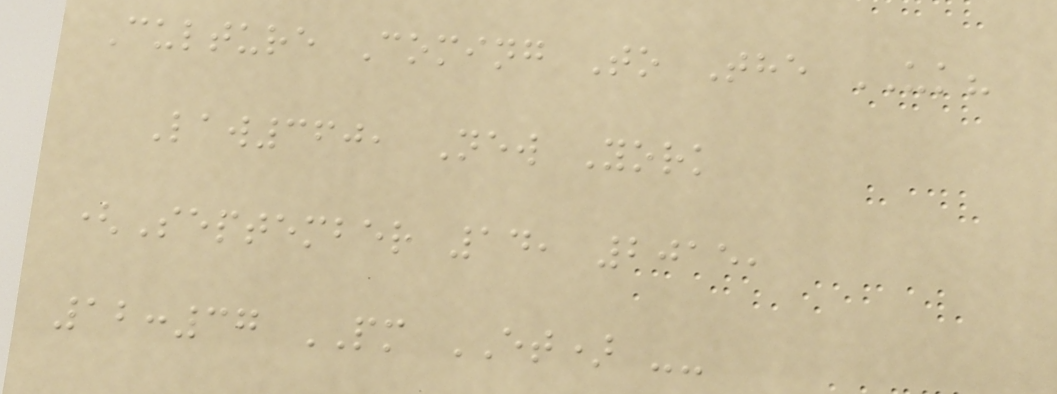Culture Coming To The UK?
Law360, New York
(September 14, 2015,
12:37 PM ET) --
